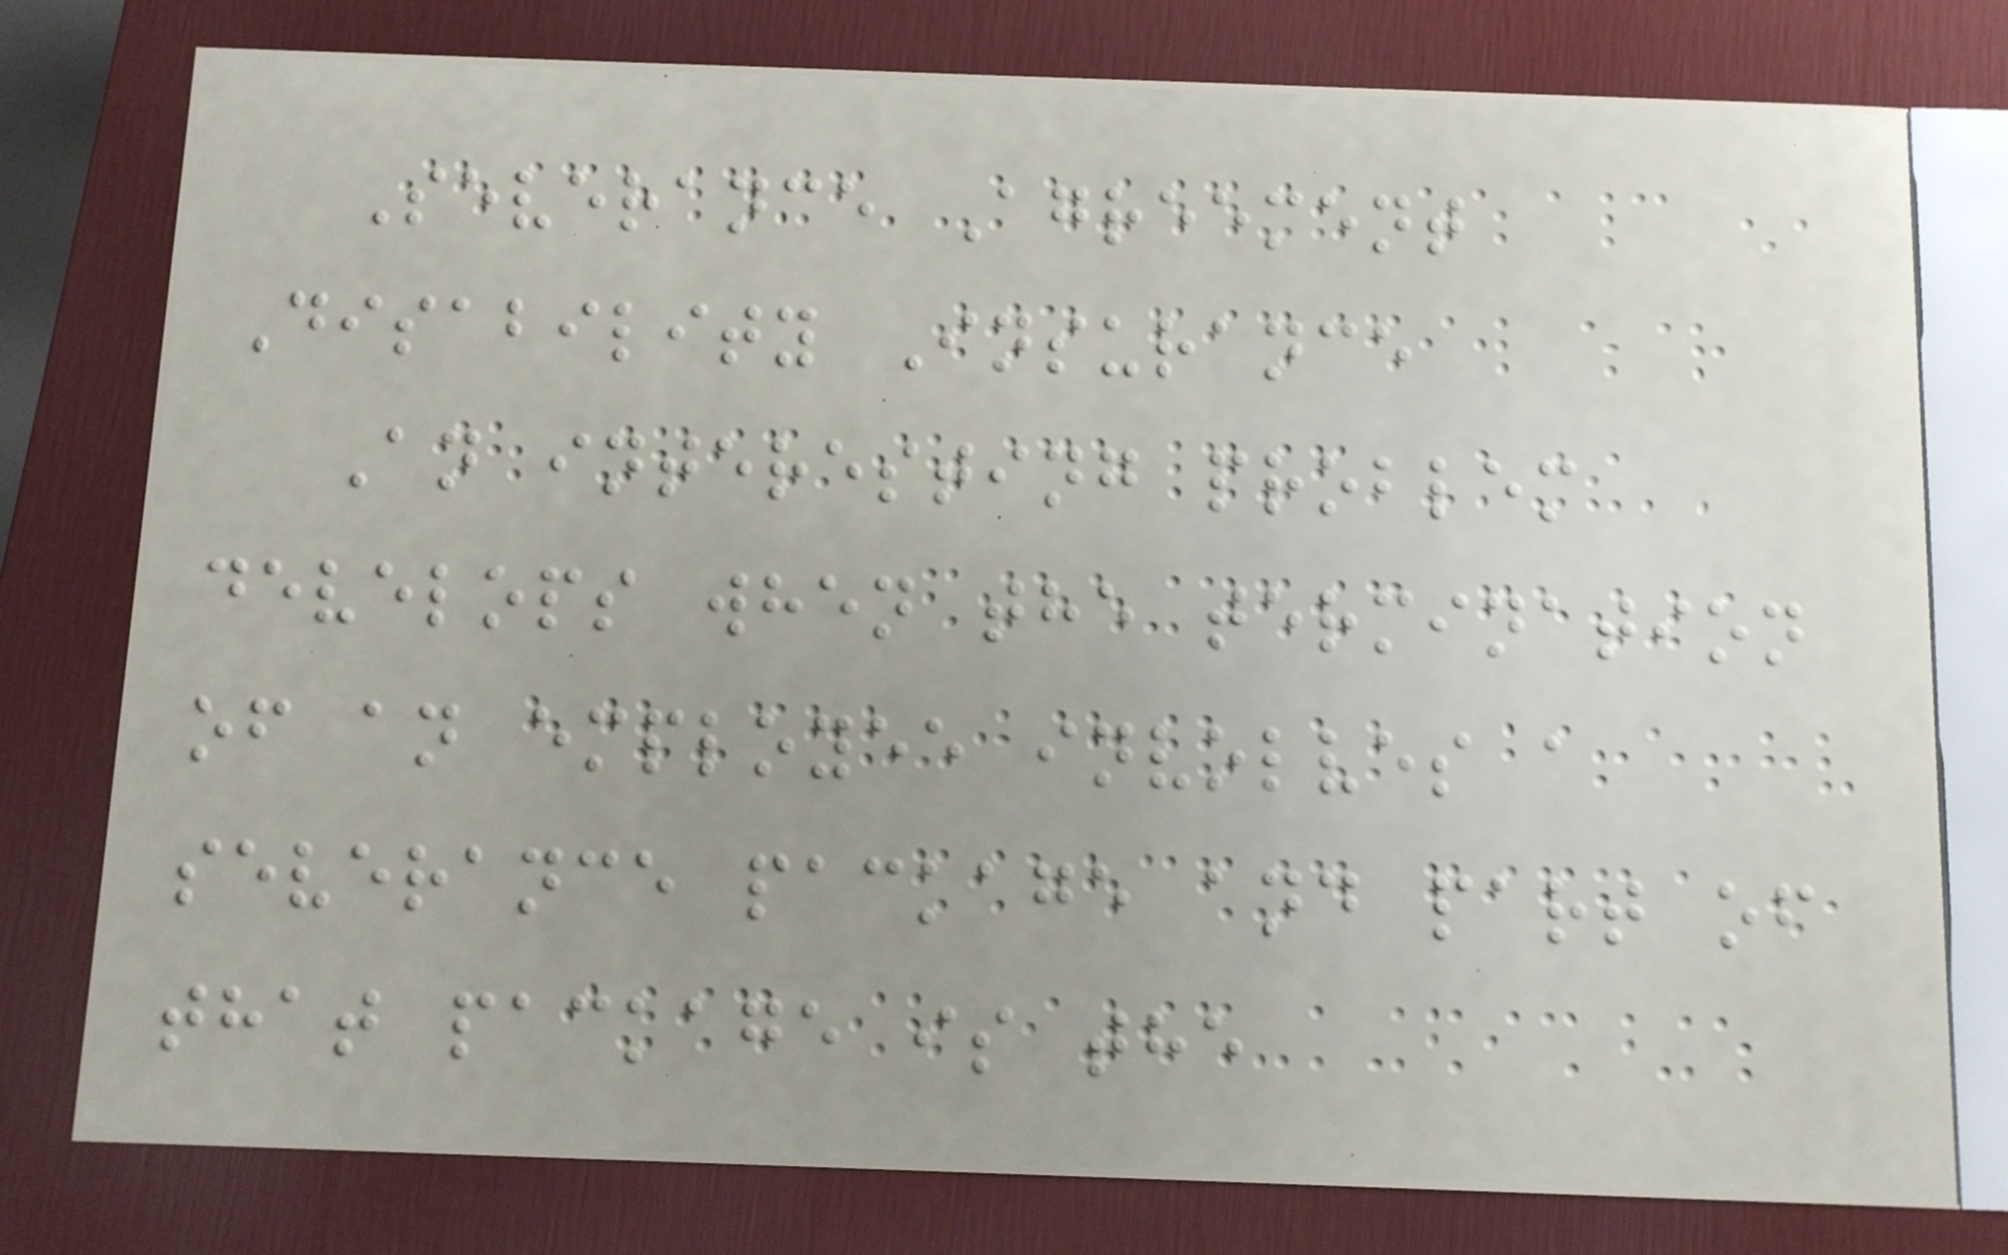Severance Agreement
Disability Insurance
An interesting problem
develops when the termination
of an employee involves a
severance package and part of
that package is the
